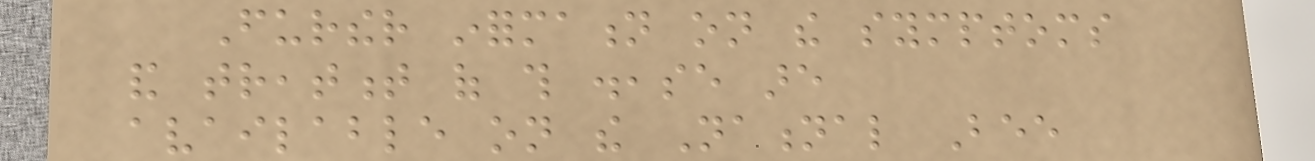Further information on the symptoms
and treatment of this disease are
available on the National Bee
